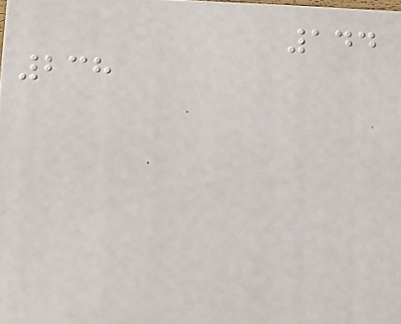144
238
